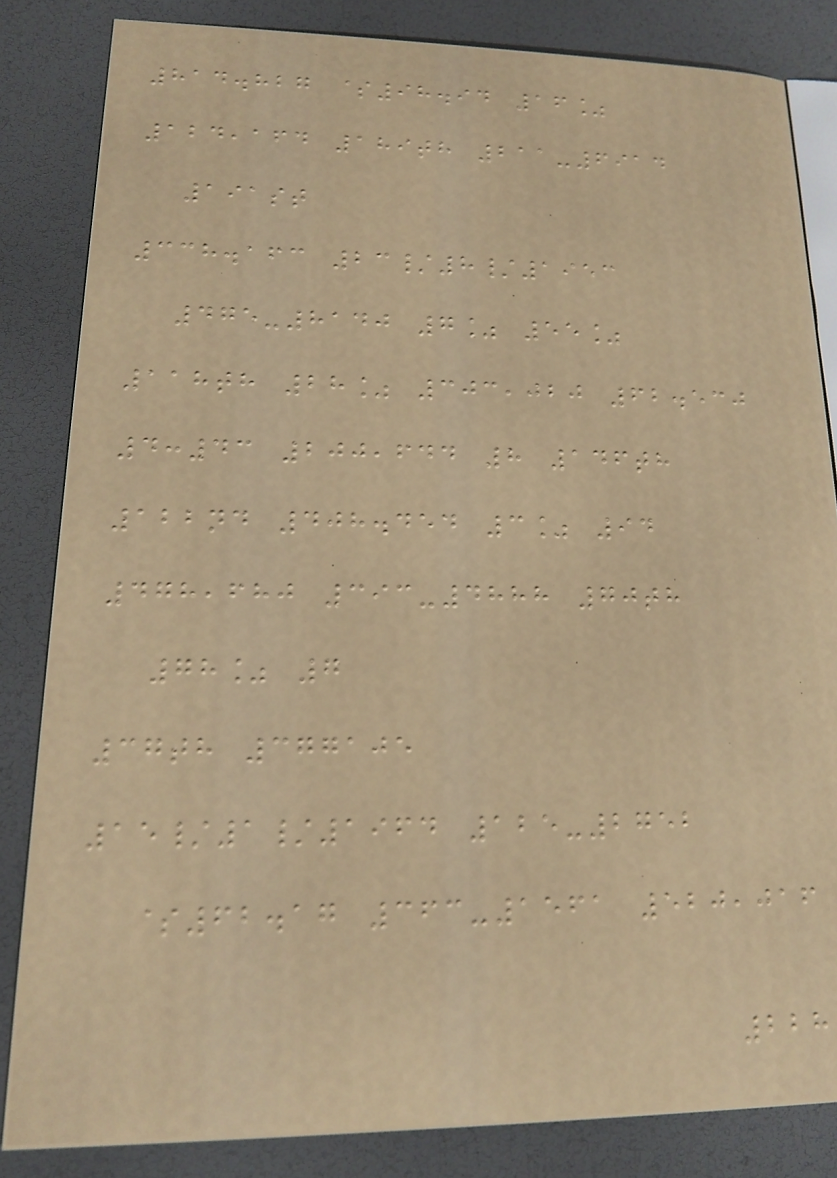814.827 $98.94 16%
124,164 189th 211-6914
191st
338.163 23/8/1953
475-8140 7% 55%
118th 28% 303,020 62.530
4:43 200,644 8 146th
122nd 408.454 3% 94
478,680 393-4888 70th
78% 7
37th 377105
15/1/1964 125-2752
$62.17 363-1561 520,016
228
